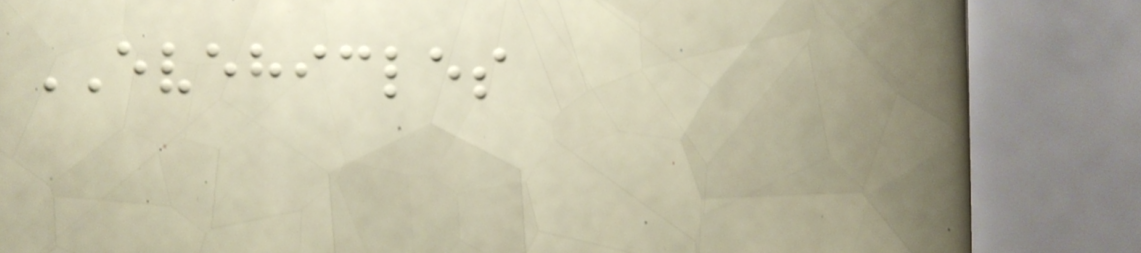EVEHICLES
